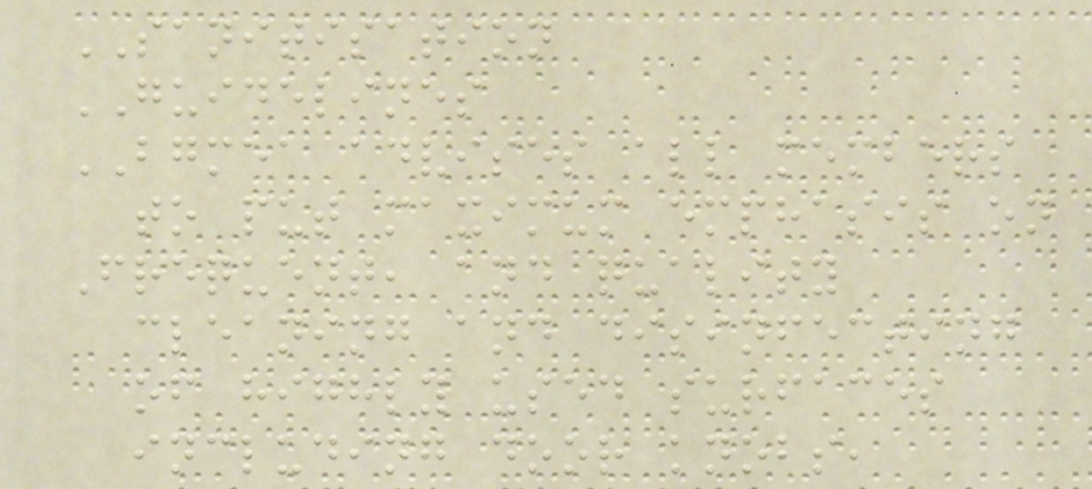SANITISATION
GUIDELINES
BGMEA advises all members
to put maximum emphasis on
Frequent, and quality
cleaning and disinfecting
of highly used surfaces
including door knobs,
